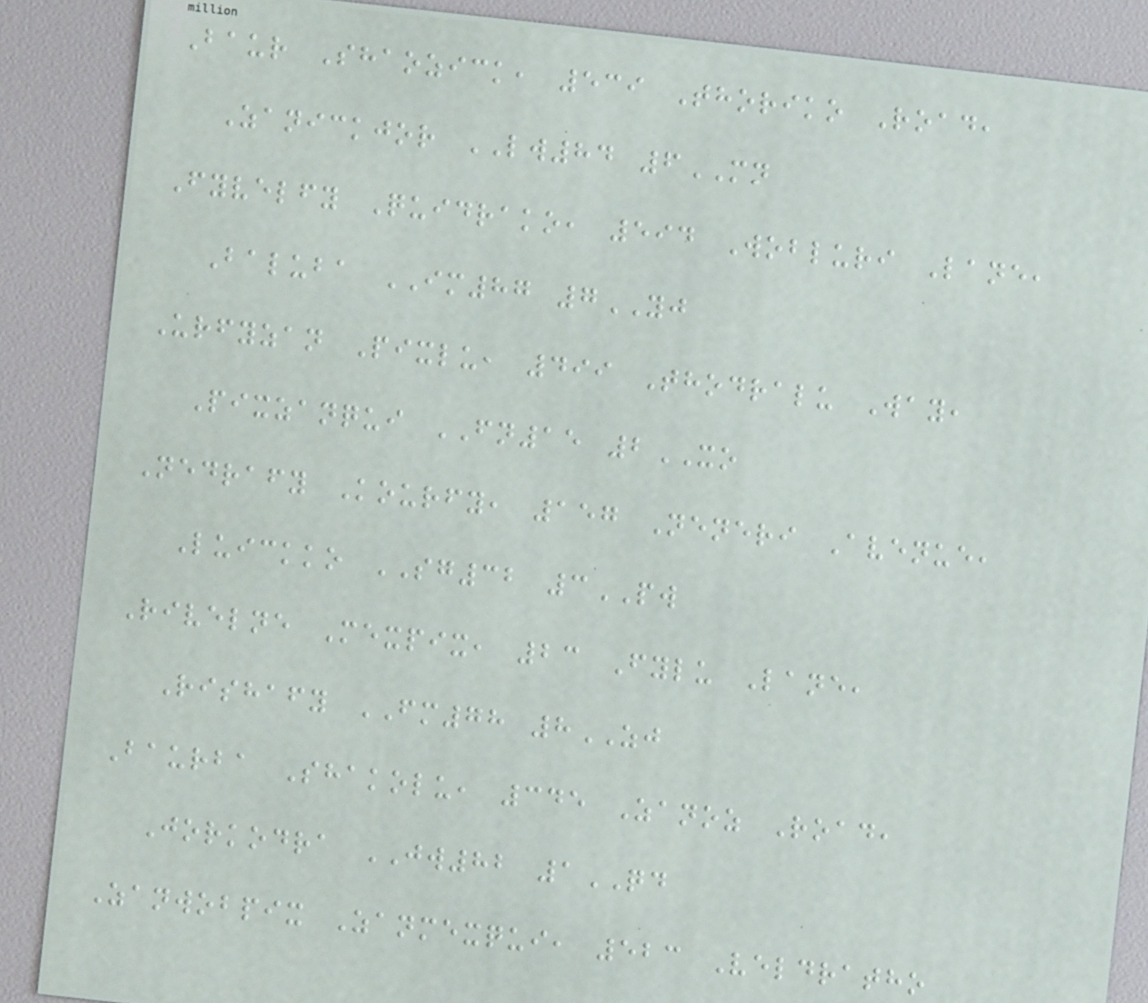Baur Shaozick, 539 Thoriko Road,
Zanickjor LW84 6MN
Fyvelfy Quidrako, 594 Wobluri Lane,
Baluba IM87 7YJ
Urfyzan Pixlu, 499 Thodralu Way,
Pixzanqui FN15 2XO
Nedrafy Kourfy, 157 Neneri Avenue,
Luickko SG32 3PW
Rivelne Mexpix, 23 Fylu Lane,
Rishafy FM78 8ZJ
Baurba Shakolu, 345 Zanoz Road,
Jorkodra JW82 1QD
Zanwobpix Zanmexqui, 523 Veldratho
